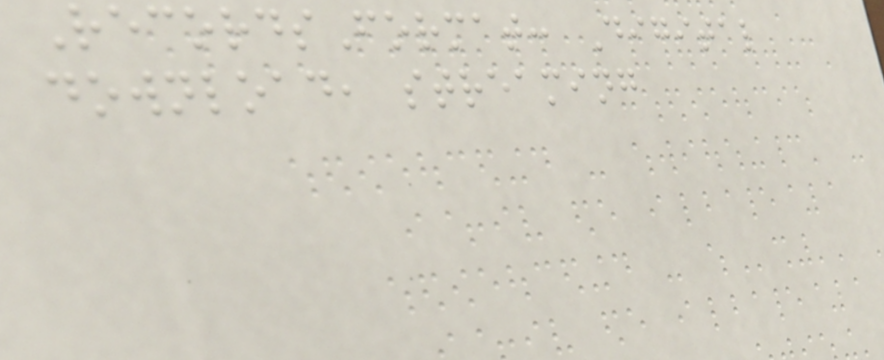RecordsFormat: Digital
download, streaming
